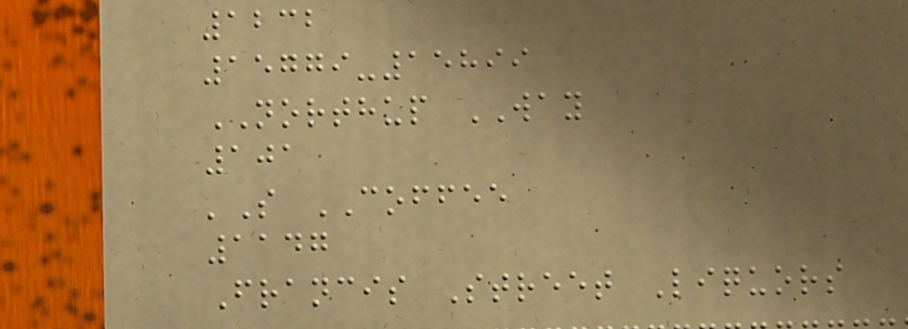1232
15779-15899
NORTHUP WAY
101
'S COFFEE
1147
Francis Street Liquors
